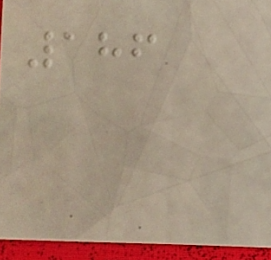186
